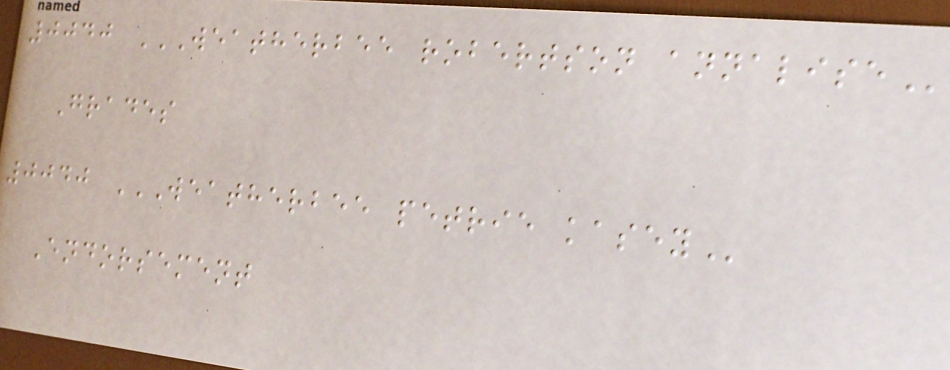0040 WEATHERBEE ROBERTSON ANNALISE
Grades
0040 WEATHERBEE PETRIE KASEY
Endorsement
